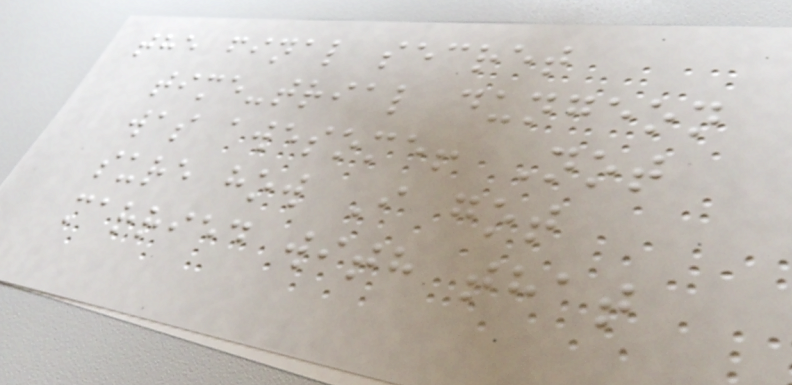the final secret
time-trial dungeon
was awesome! Not
sure how I got
married with that
